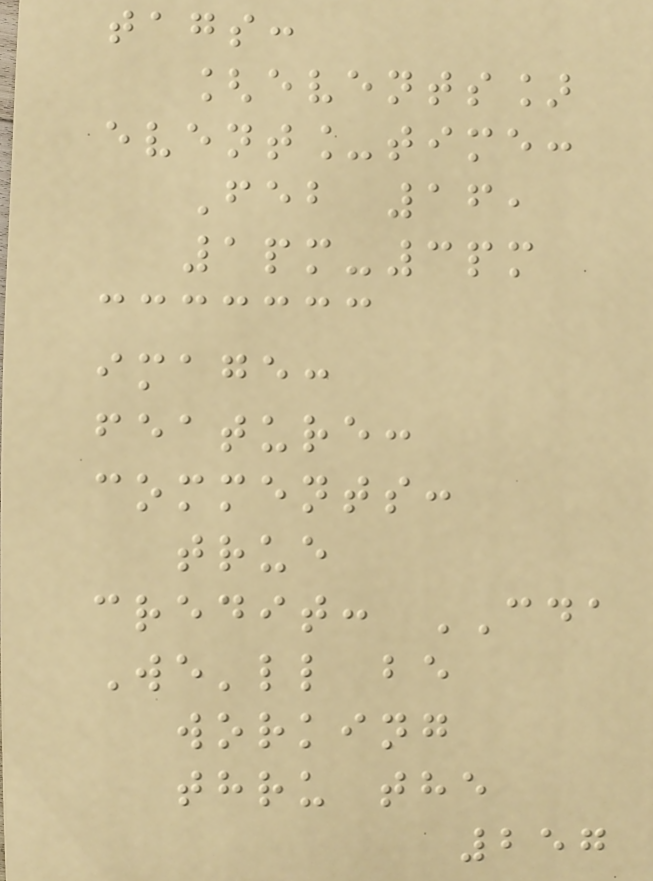tags:
[events]
event_time:
Feb 16,
1pm-3pm
image:
feature:
comments:
true
credit: CDA
We'll be
working
thru the
257
